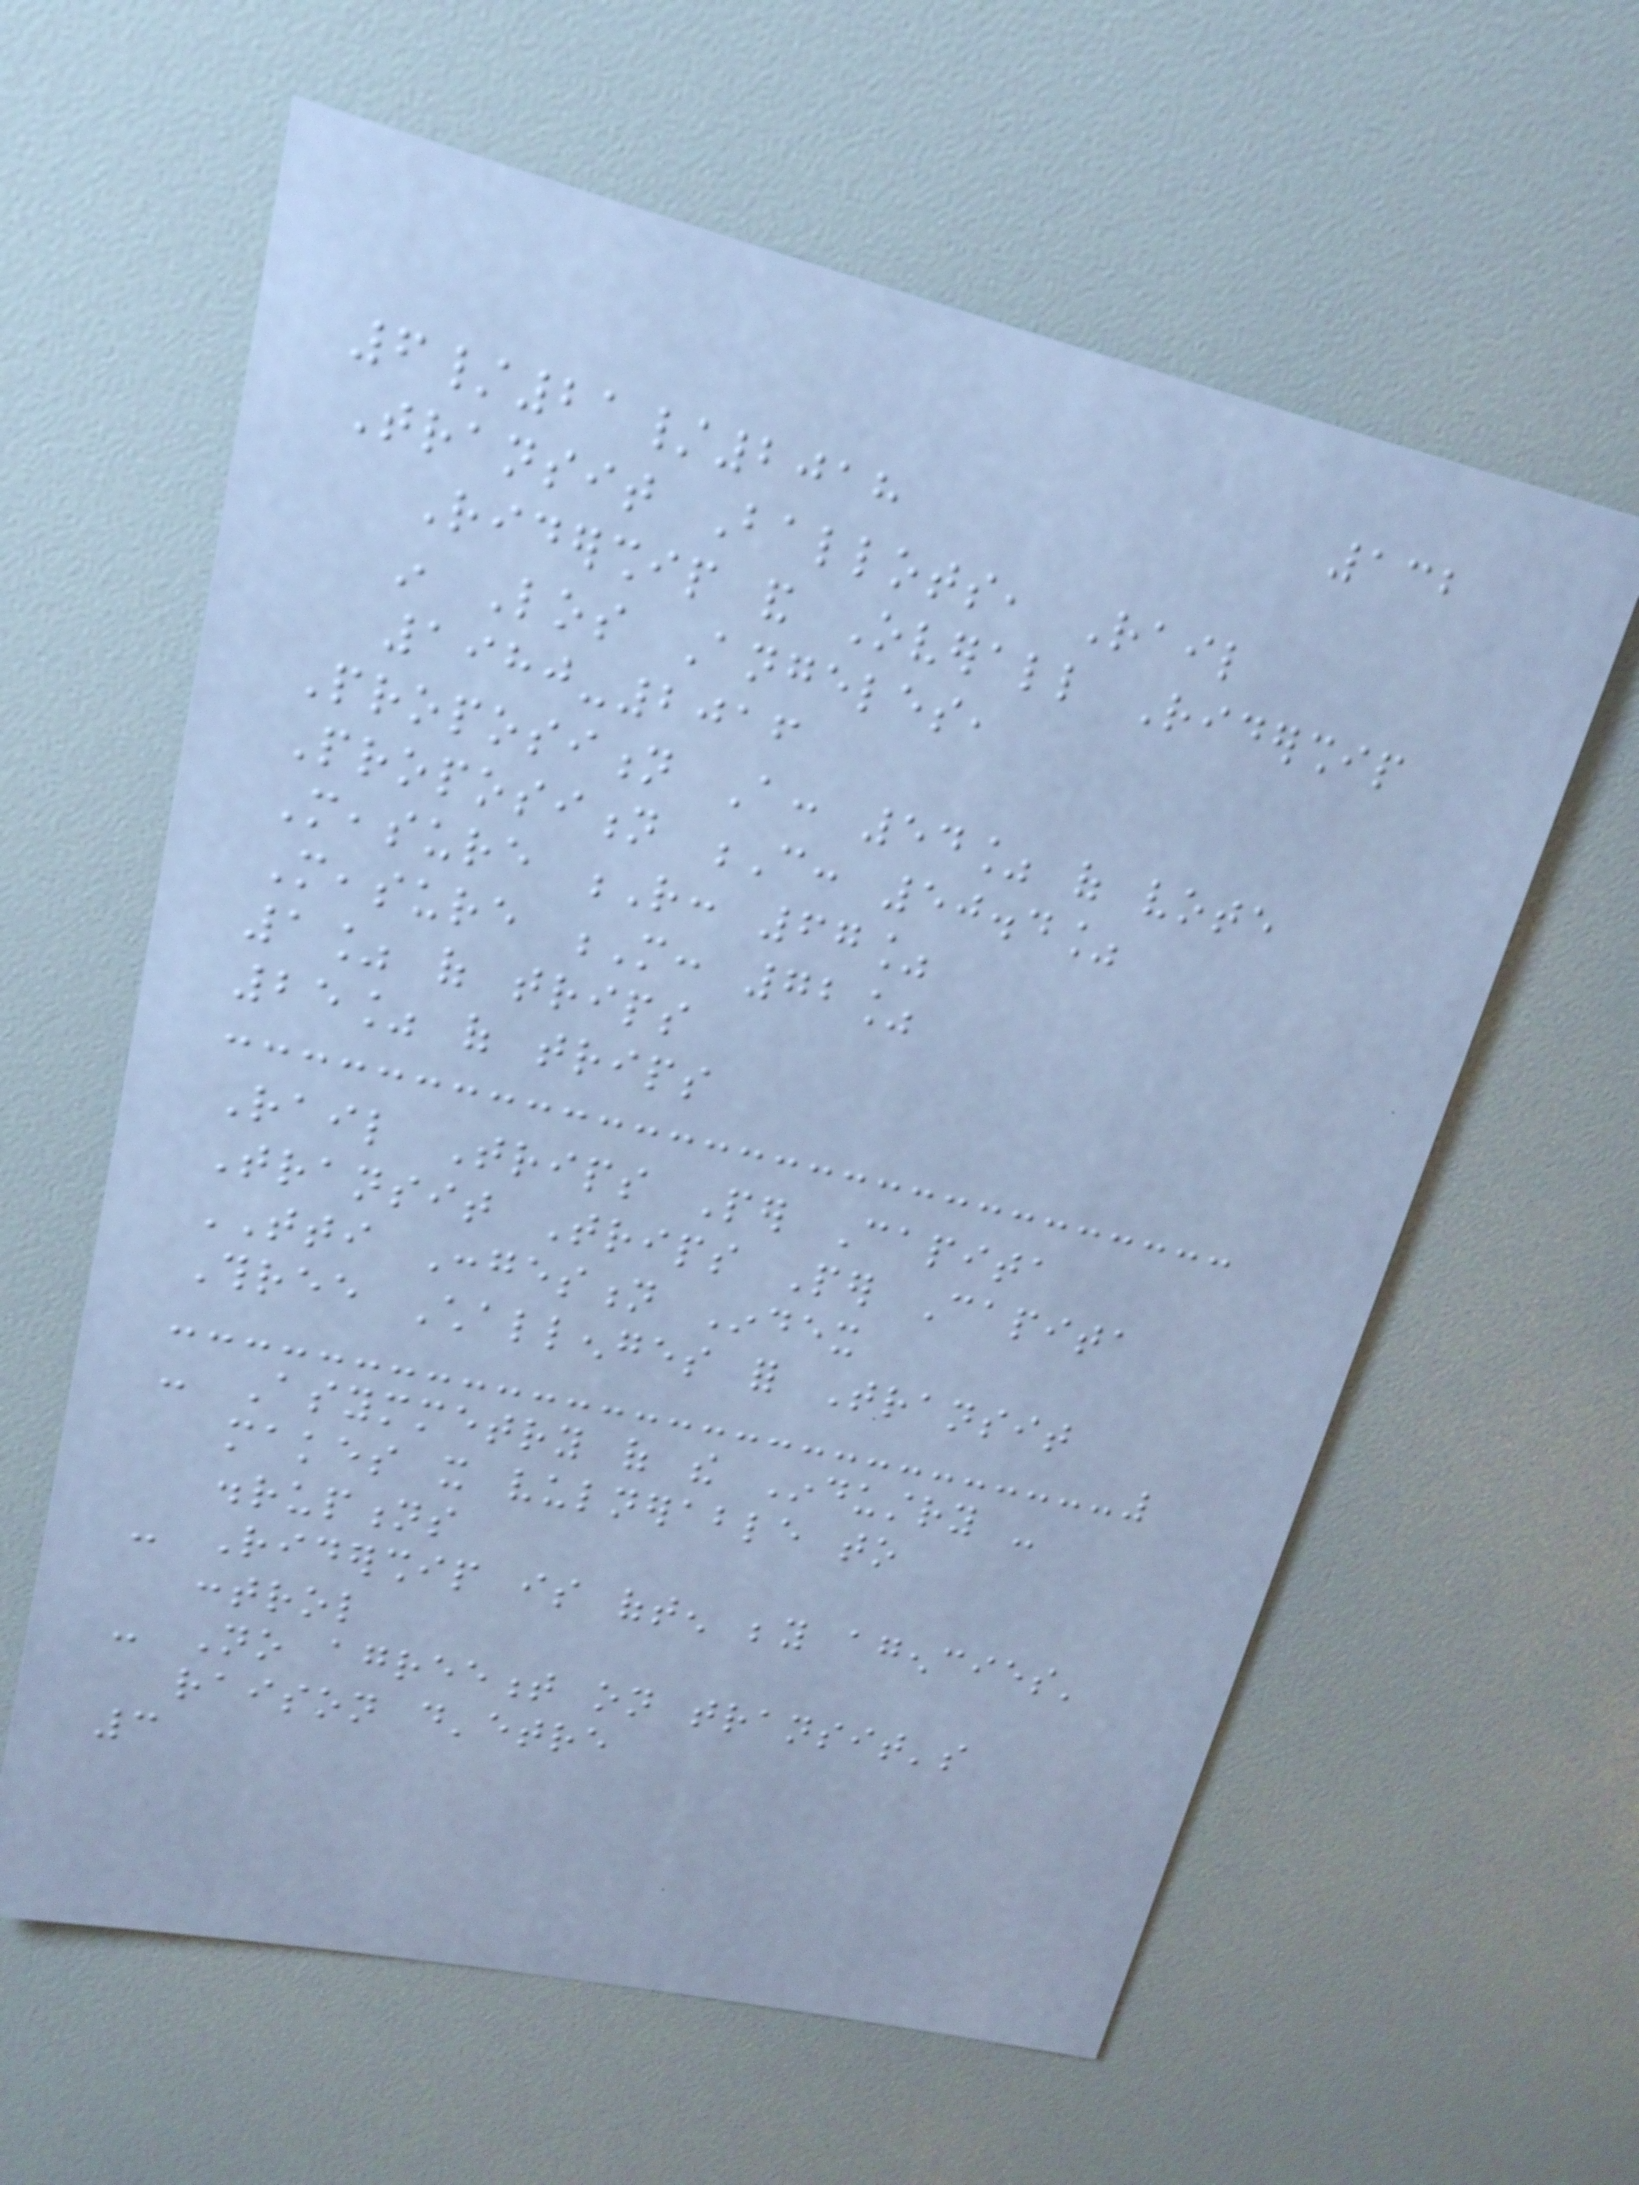132
6/21/2018
Transit Ballots, Rail
Ridership and Overall Ridership
in Los Angeles,
1980-2016
Proposition A: 54% of vote
Proposition C: 50.4%
Measure R: 67%
Measure M: 72%
1% of trips
25% of trips
Rail Trips Per Capita
Transit Trips Per Capita
TTI Congestion Index
Three Challenges for Transit
- Asymmetry of the Industry -
makes it vulnerable to
disruptions
- Ridership is often beyond agencies'
control
- No agreement on transit's
raison d'etre
3
